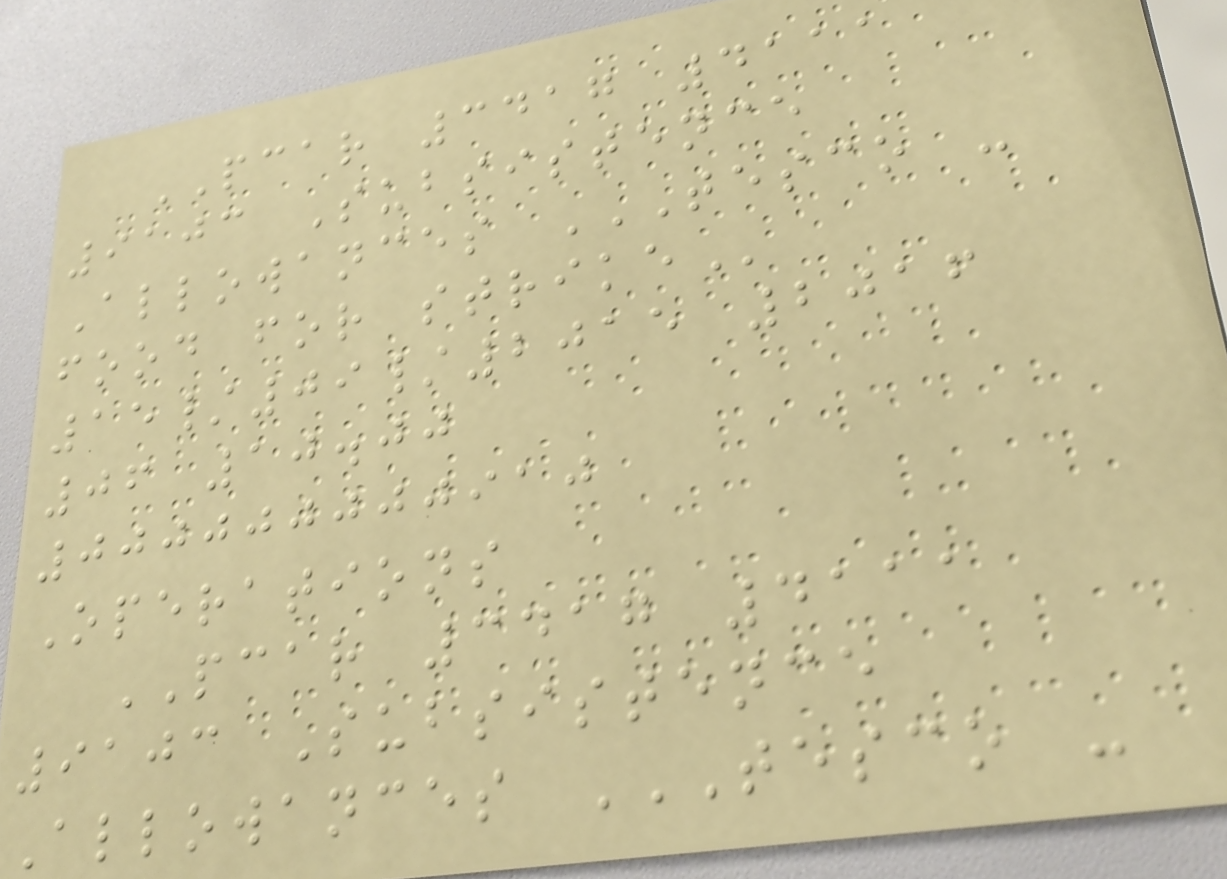PCAR 3417 4111
9103 Subsistence
Allowances TESCO -
FOOD FOR STRIKE
15/09/2015 2016
06 10.00
000000000910
Operations
PCAR 3417 4111
9103 Subsistence
Allowances TESCO -
